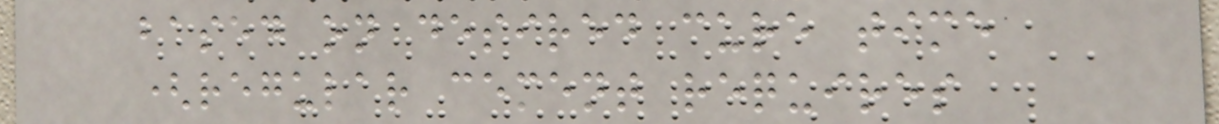based on desired cure time
(regular cement requires
